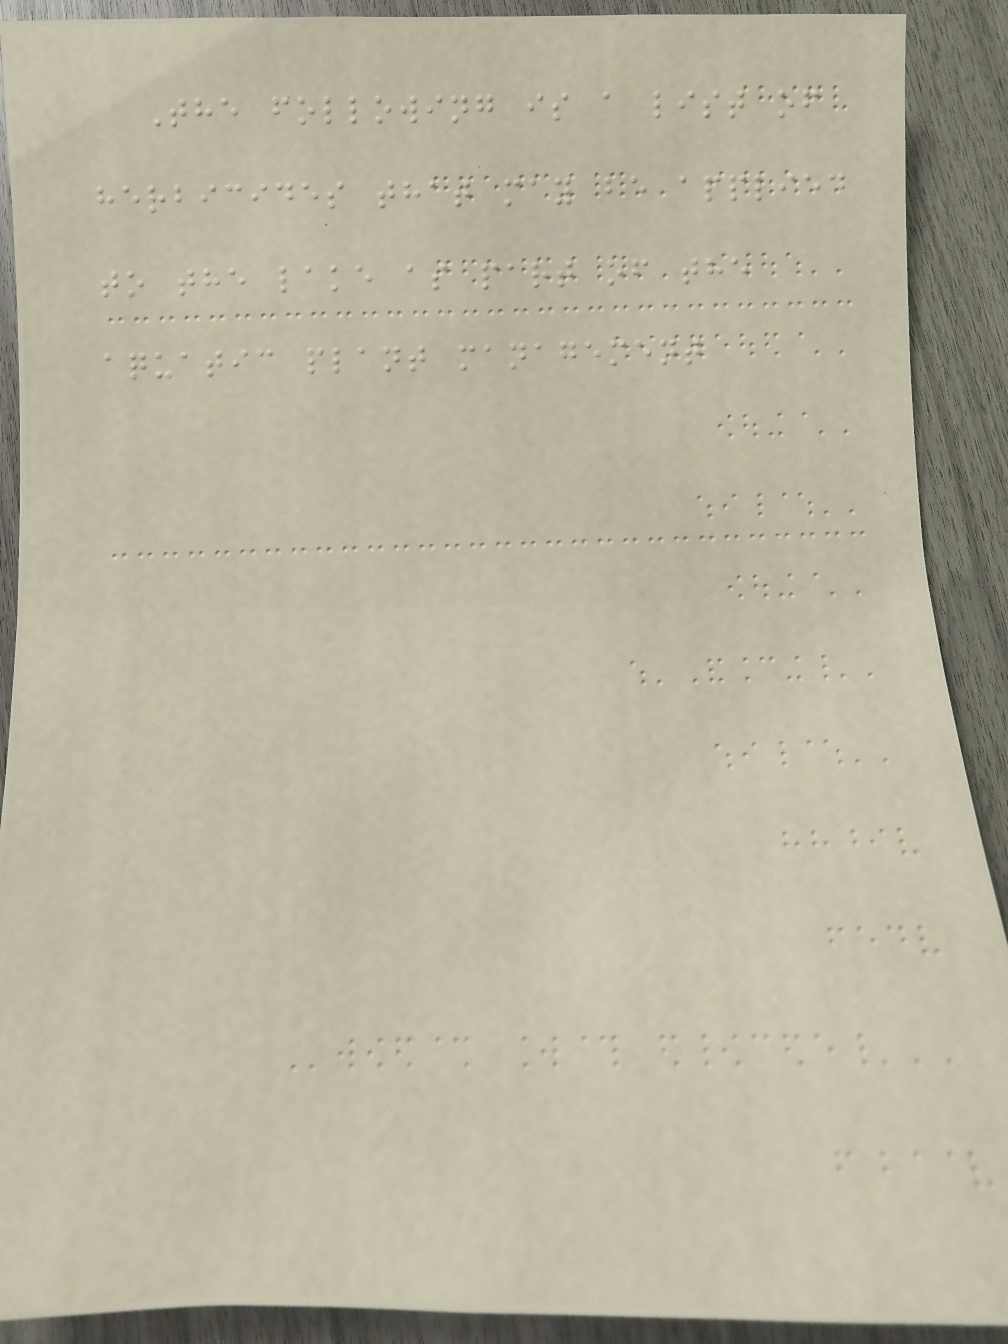The following is a list of
herbicides that may be applied
to the lake as part of the
aquatic plant management
